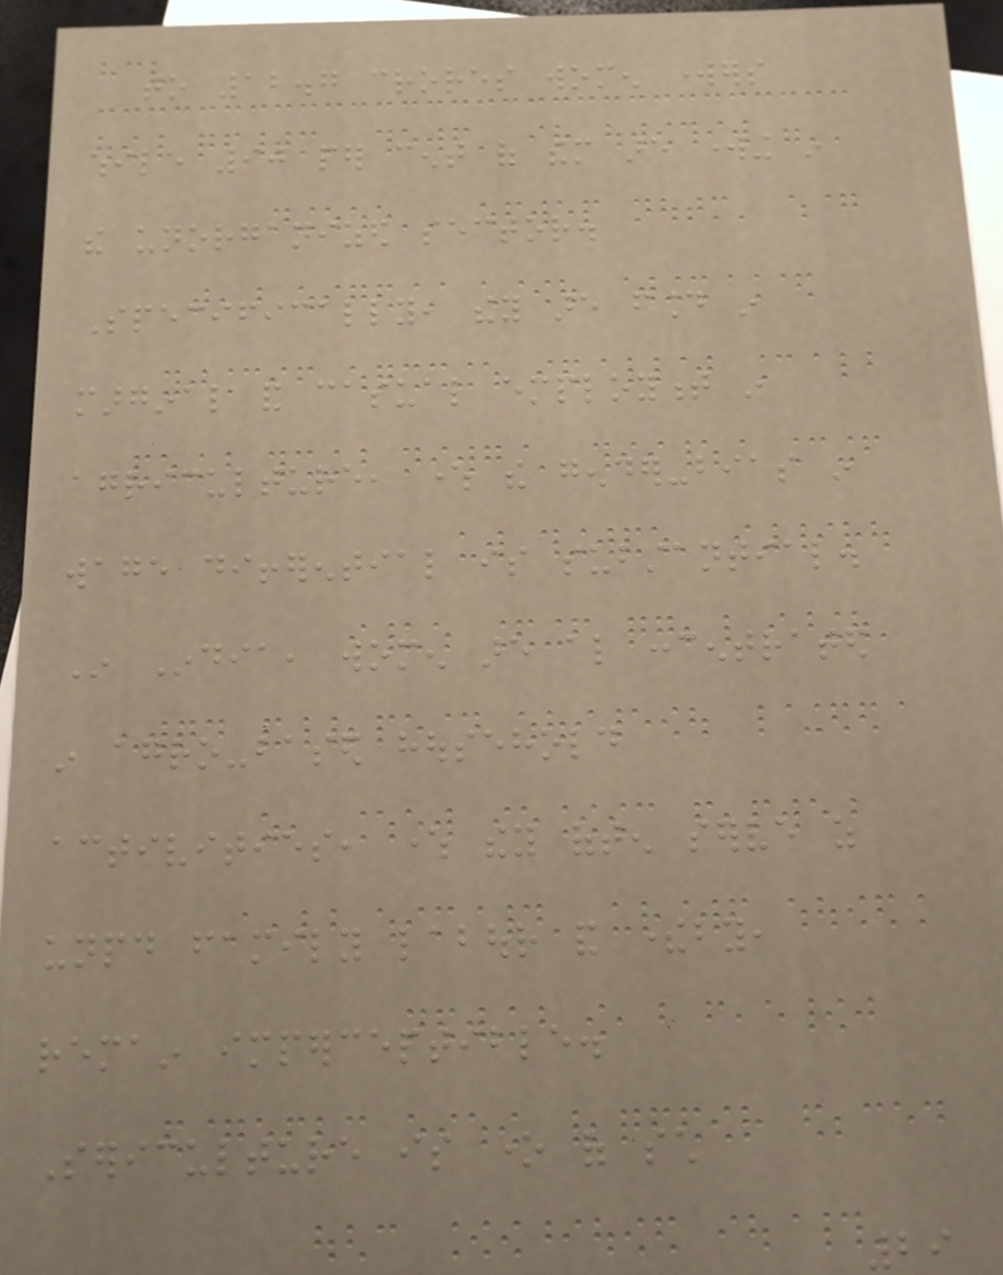to 12.7 crores women workers
while 90 per cent of them are working in
the unorganized sector.
Specifically, they are found in
marginal and casual employment in
agriculture, where the gender-bias in
wage differential is substantial.
In India, women are also concentrated
in agro-based household
activities, where they often serve as
unpaid family labour and thereby,
remain imperceptible.
Sericulture is one of such
29
